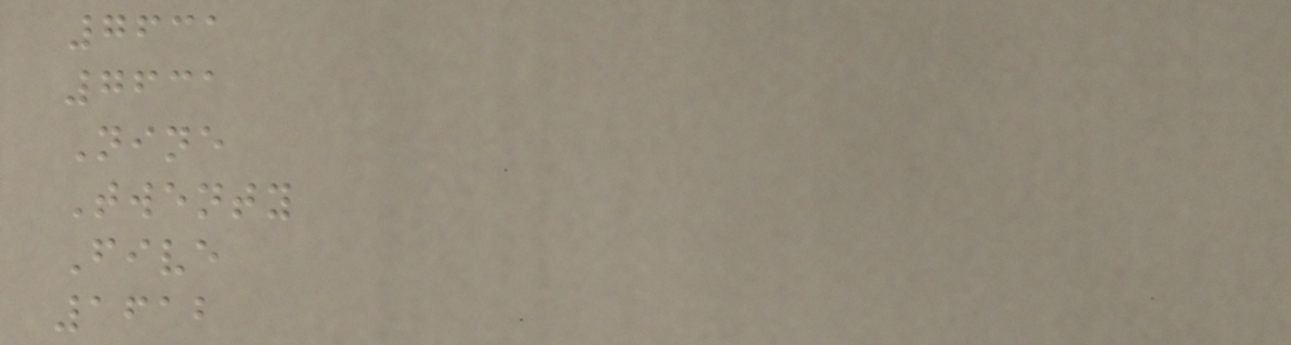7631
7631
Nine
Twenty
Five
1612
